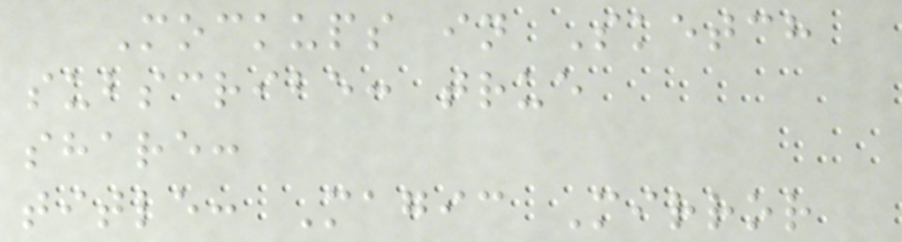Mockups in Sketch
subscribe: true
share:
title: Magic Mirror
